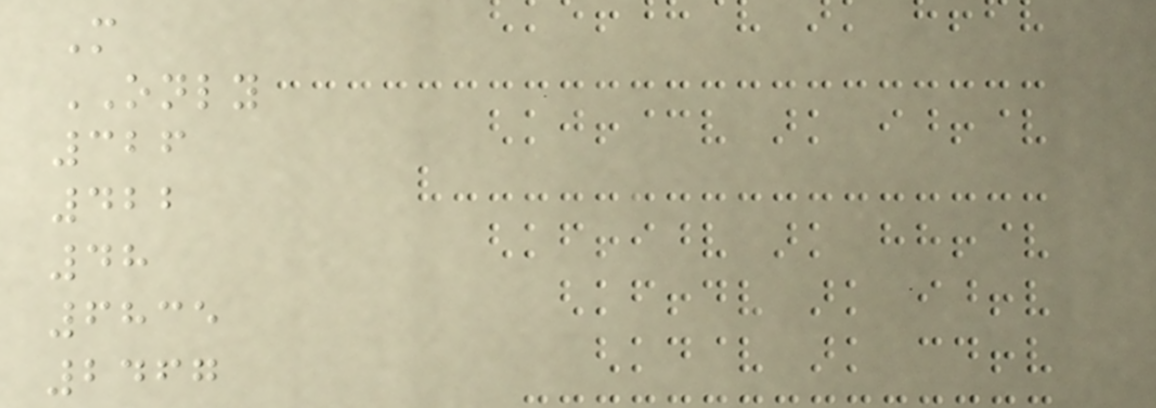M
ONLY
326
422
48
6835
2467
